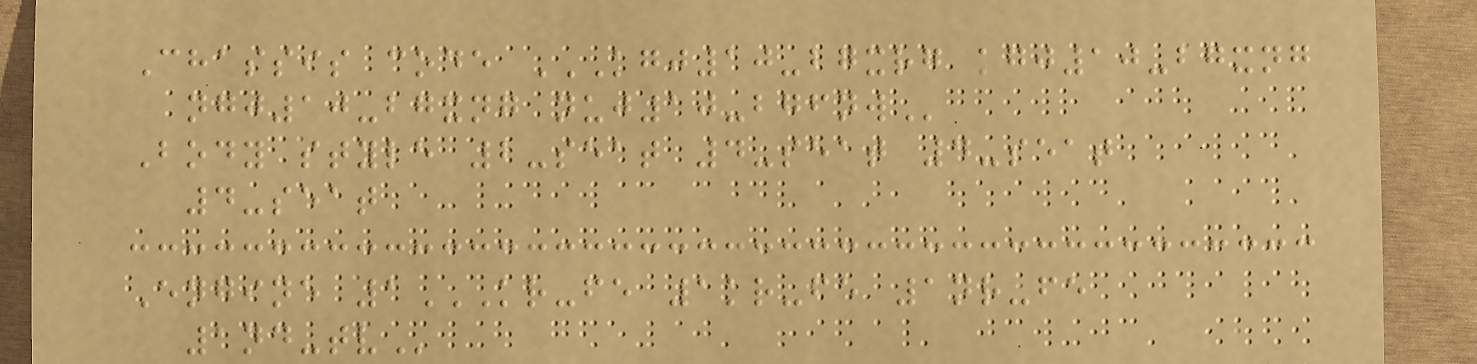Chassis code KGJ10-BGXRG KGJ10-BGXNG
NGJ10-BGXNG NUJ10-BGFNW
Body style 2-seat 4-seat 4-seat
4-seat
Engine 1KR-FE 1KR-FE 1NR-FE
1ND-TV
